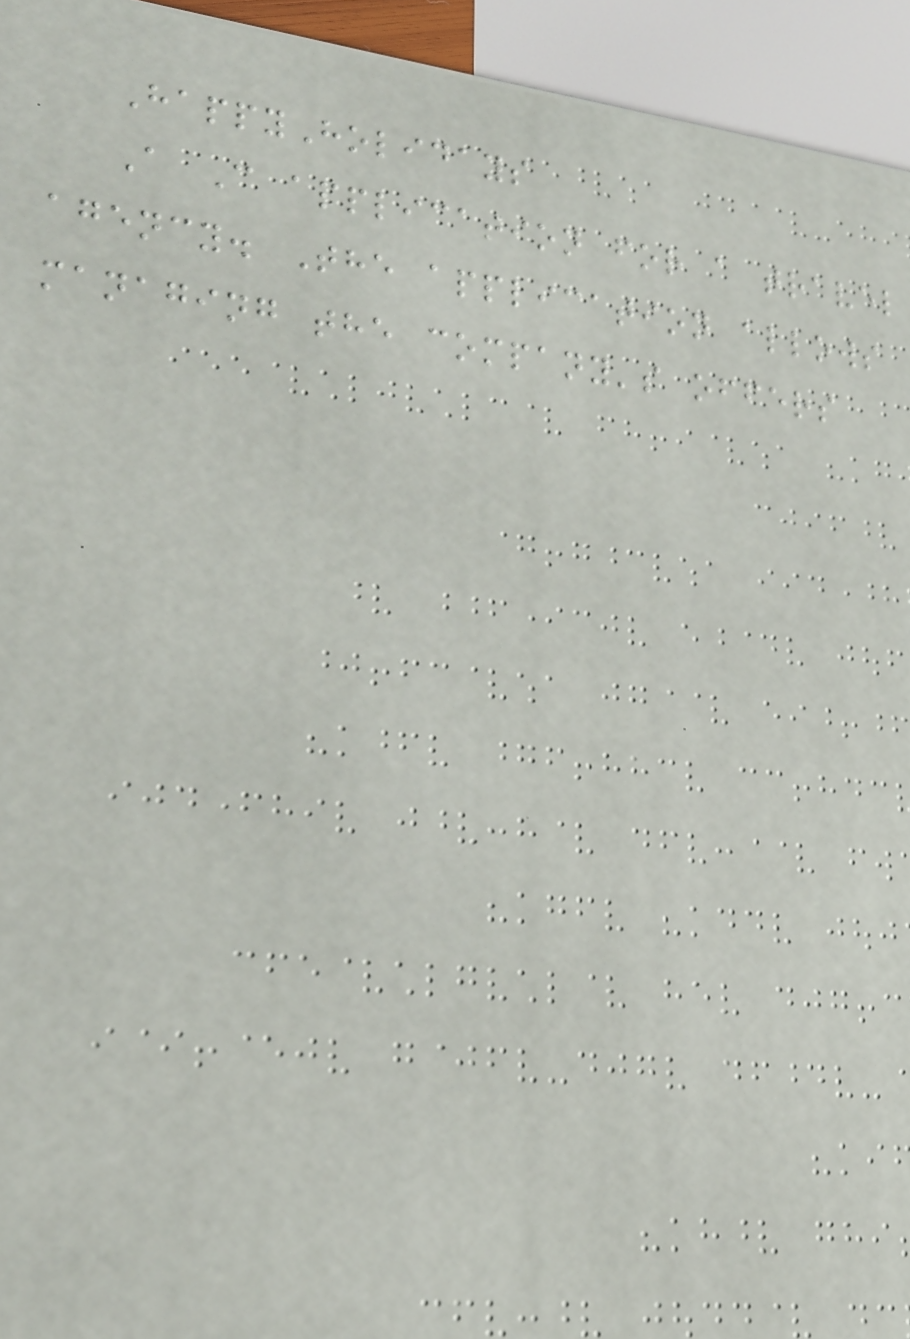HappyHolidays
A C application for a travel
agency. The application allows
managing the company's offers
